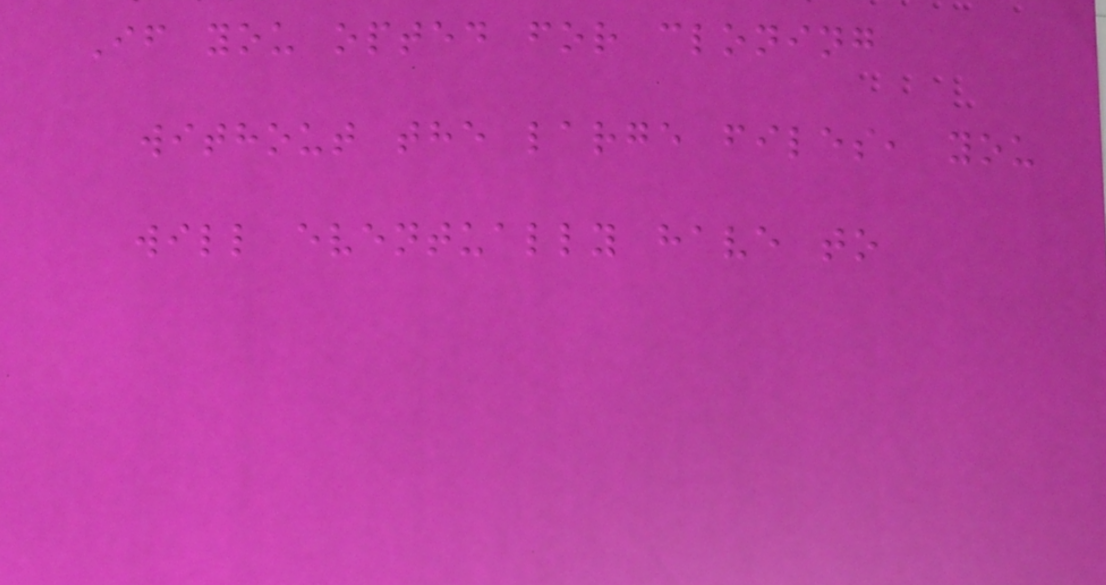If you opted for cloning
without the large files, you
will eventually have to
